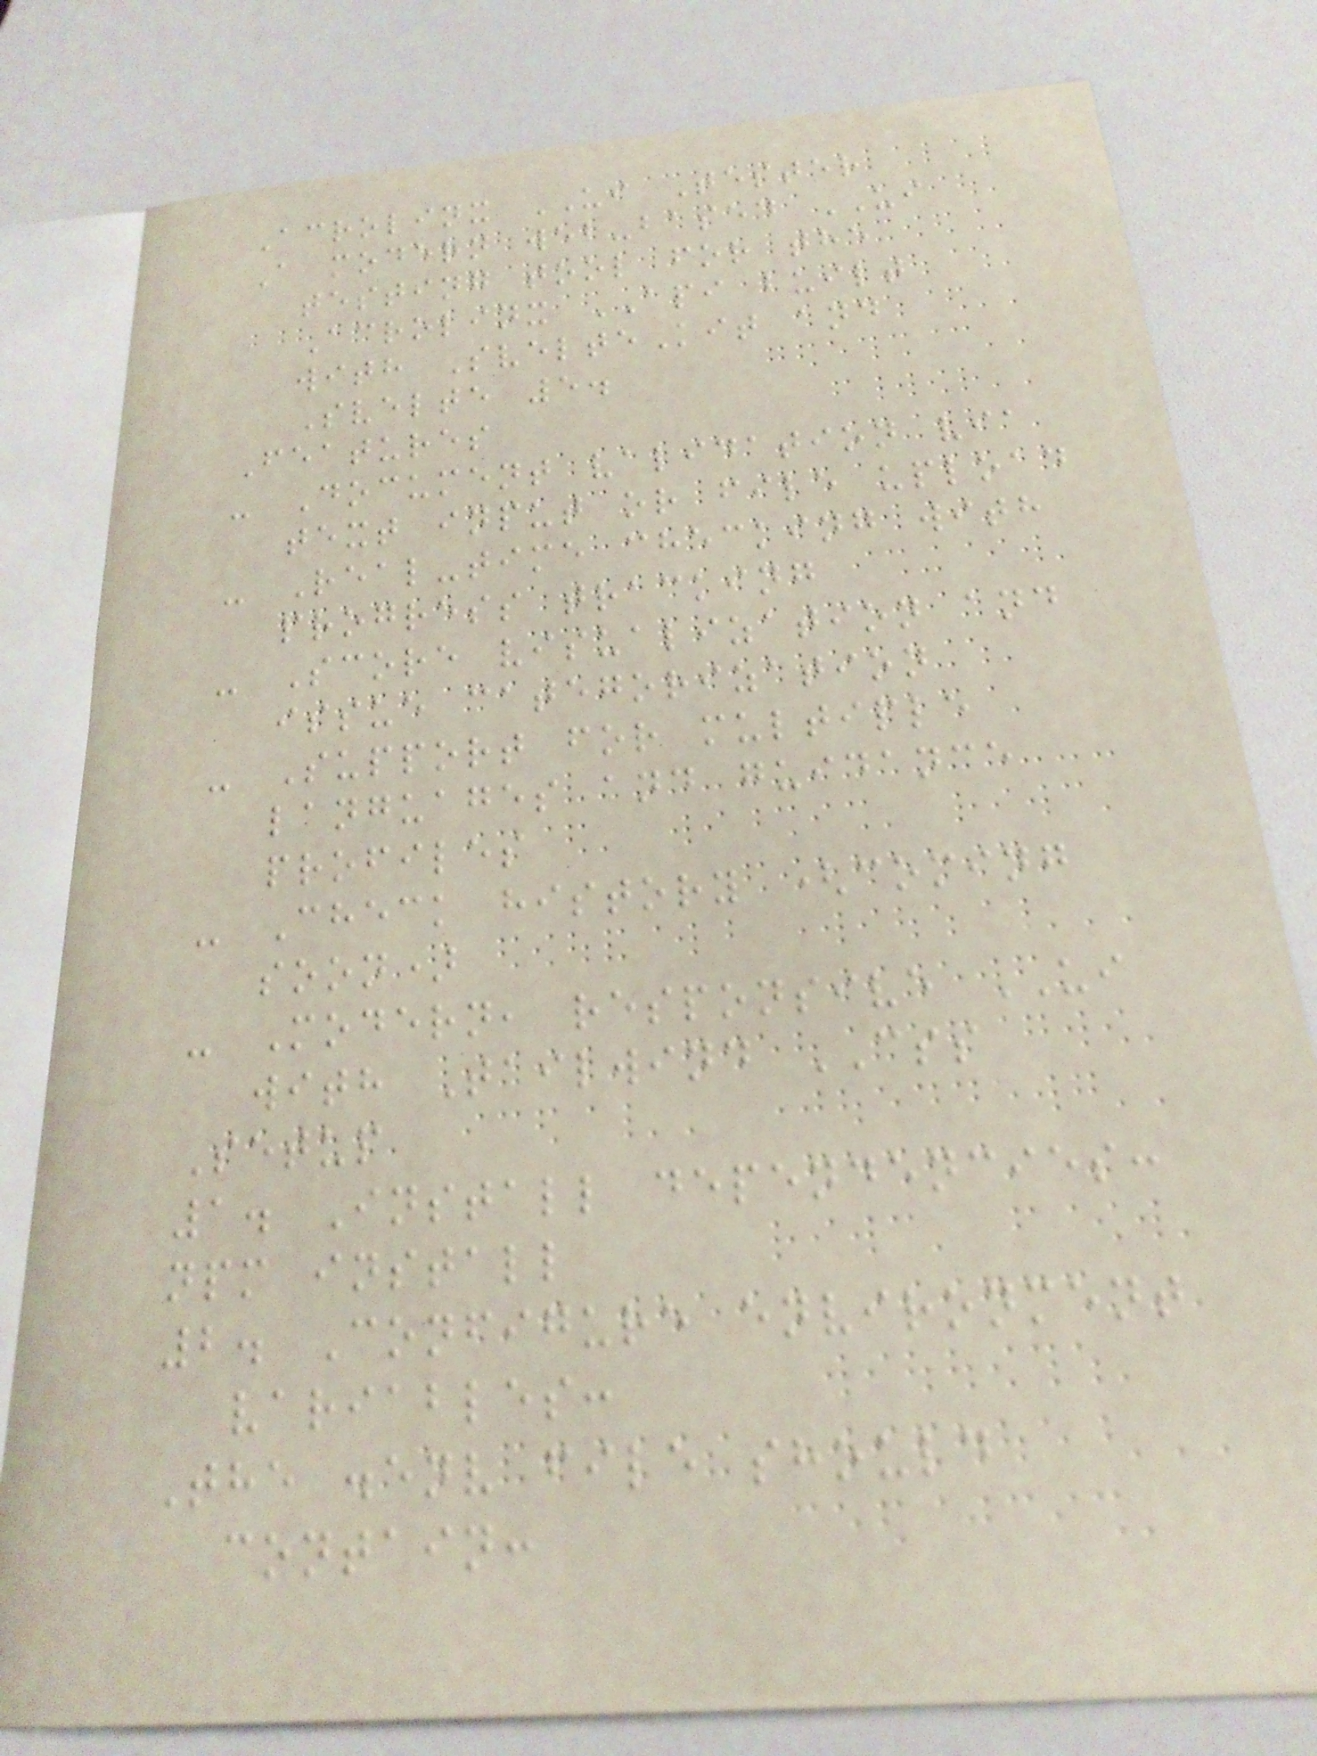Acrolinx UI Tester
A modern web-based UI
testing tool for the
Acrolinx API built
with SvelteKit and
Svelte 5.
Features
- Document validation via
text input or file upload
- Real-time checking with
progress tracking
- Score visualization and
issue categorization
- Support for multiple
languages and guidance
profiles
- Check history (coming
soon)
- Modern, responsive UI
with Tailwind CSS
Setup
1. Install dependencies:
npm install
2. Configure environment
variables:
The .env file should
contain:
